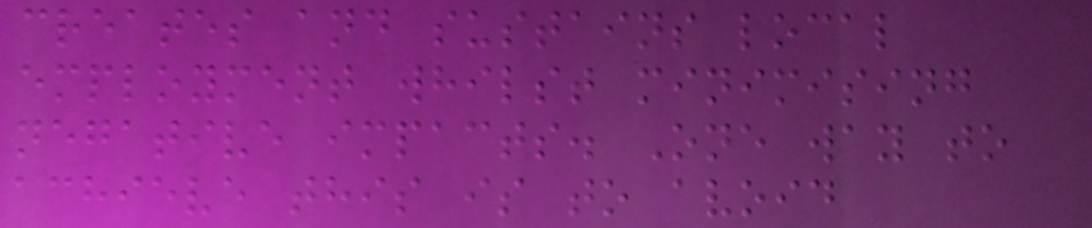creates and sustains local
employment whilst minimising
negative impacts. One way to
achieve this is to avoid
